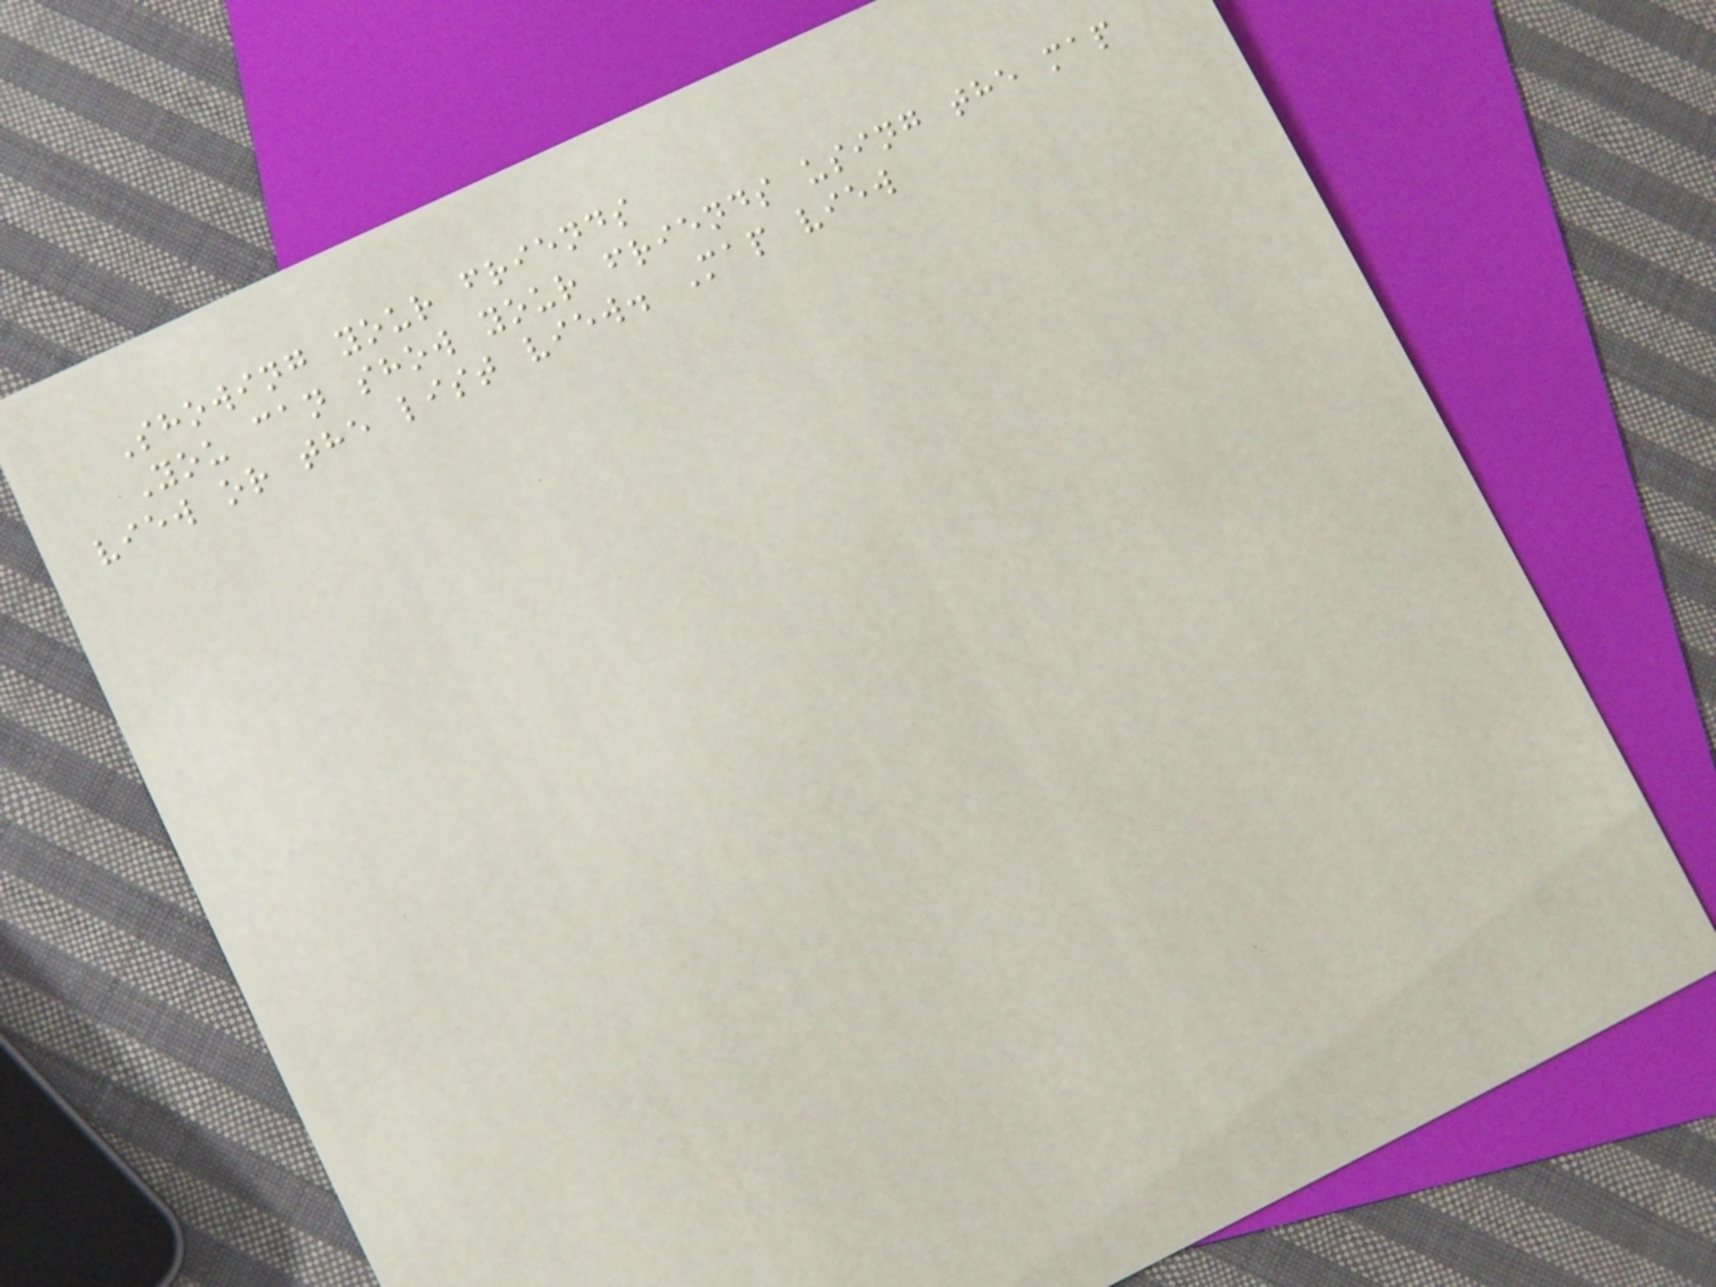Showing your friends
You can show your friends using the map
view or the list view. Map view
